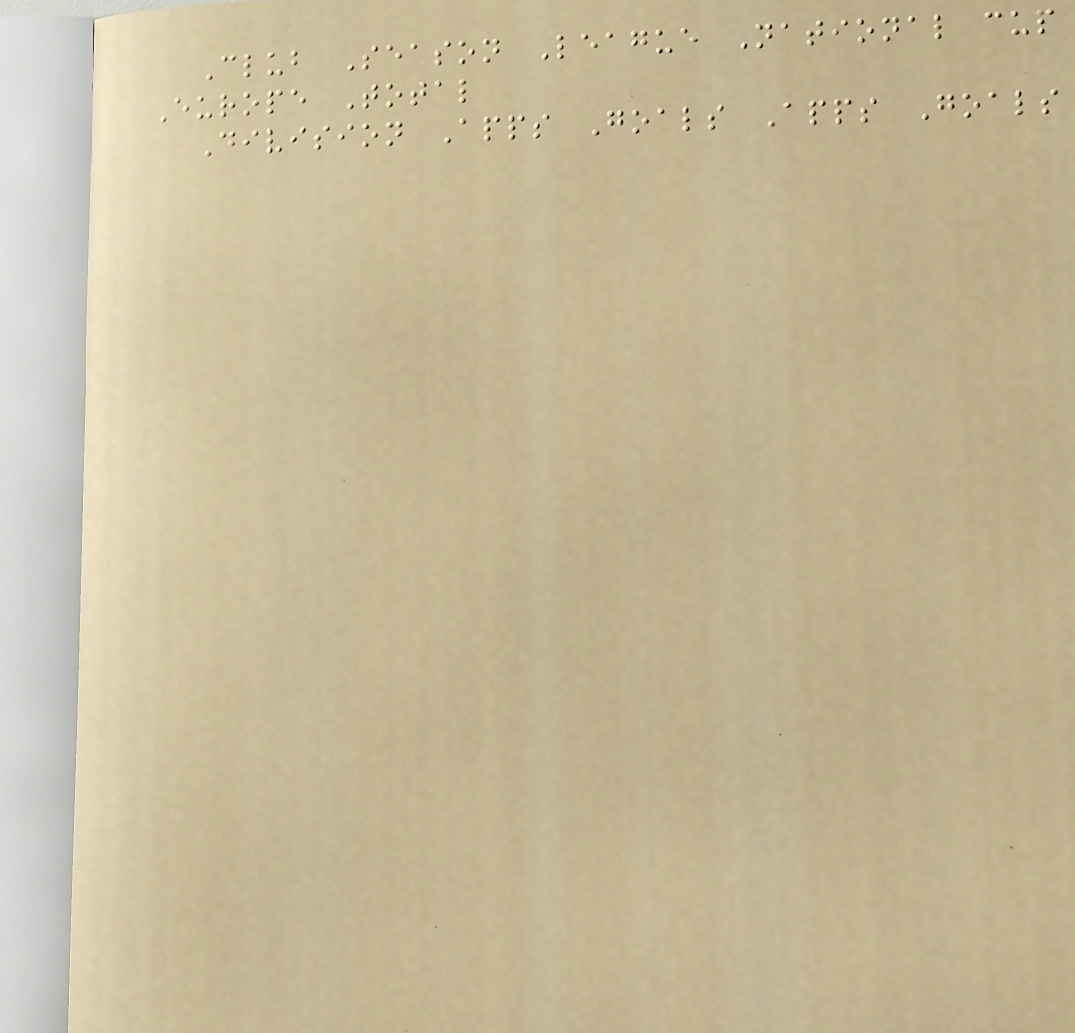Club Season League National cup
Europe Total
Division Apps Goals Apps Goals
